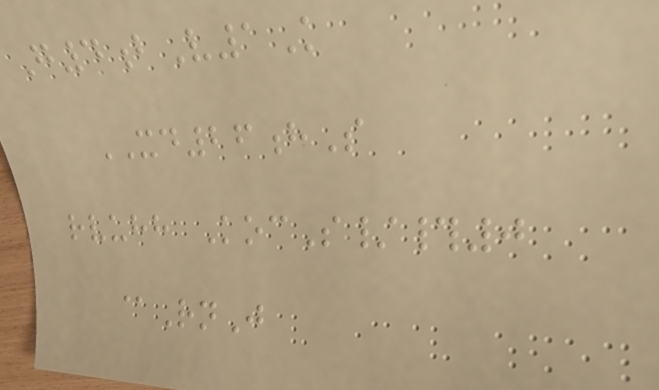G4bV1K
XD26hS
rvuhh KocS/#0
@RnJ
